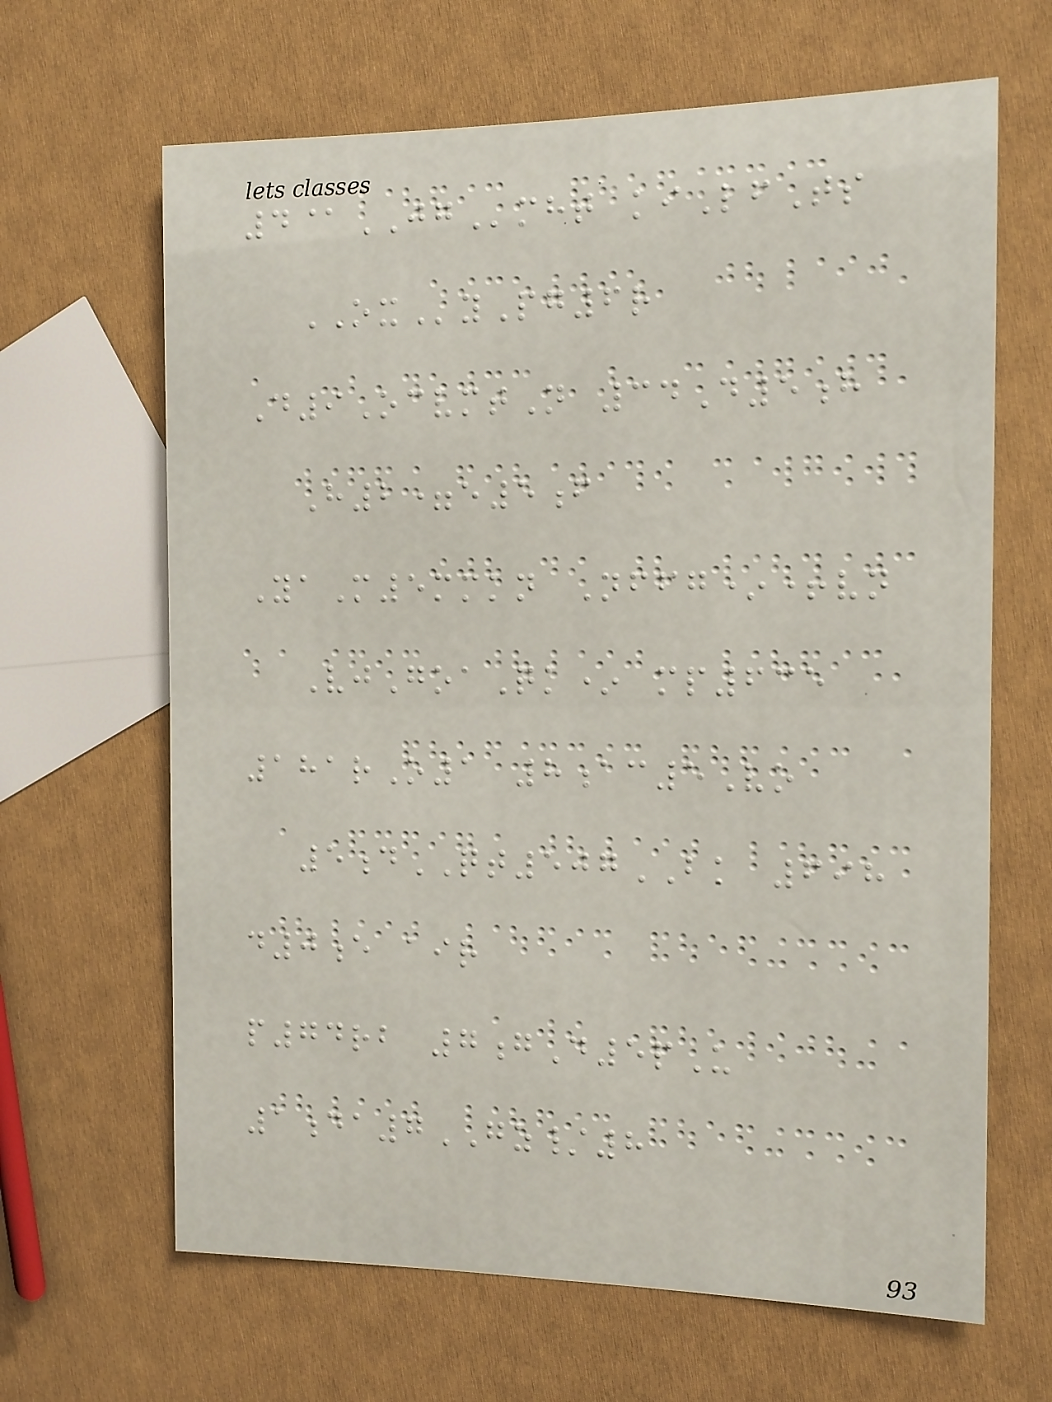4@JGmht kiLfTs
OXyPg6r
D9OcvmtN 34D5h
H2=e5f
YaM5mmkn Nffg*+vn
VjGoaQk* mp635
181rO1 8ac5Vo
5dQT507BK 698
d0e air
p74rb 7gD5pU
1da7GZ/8
